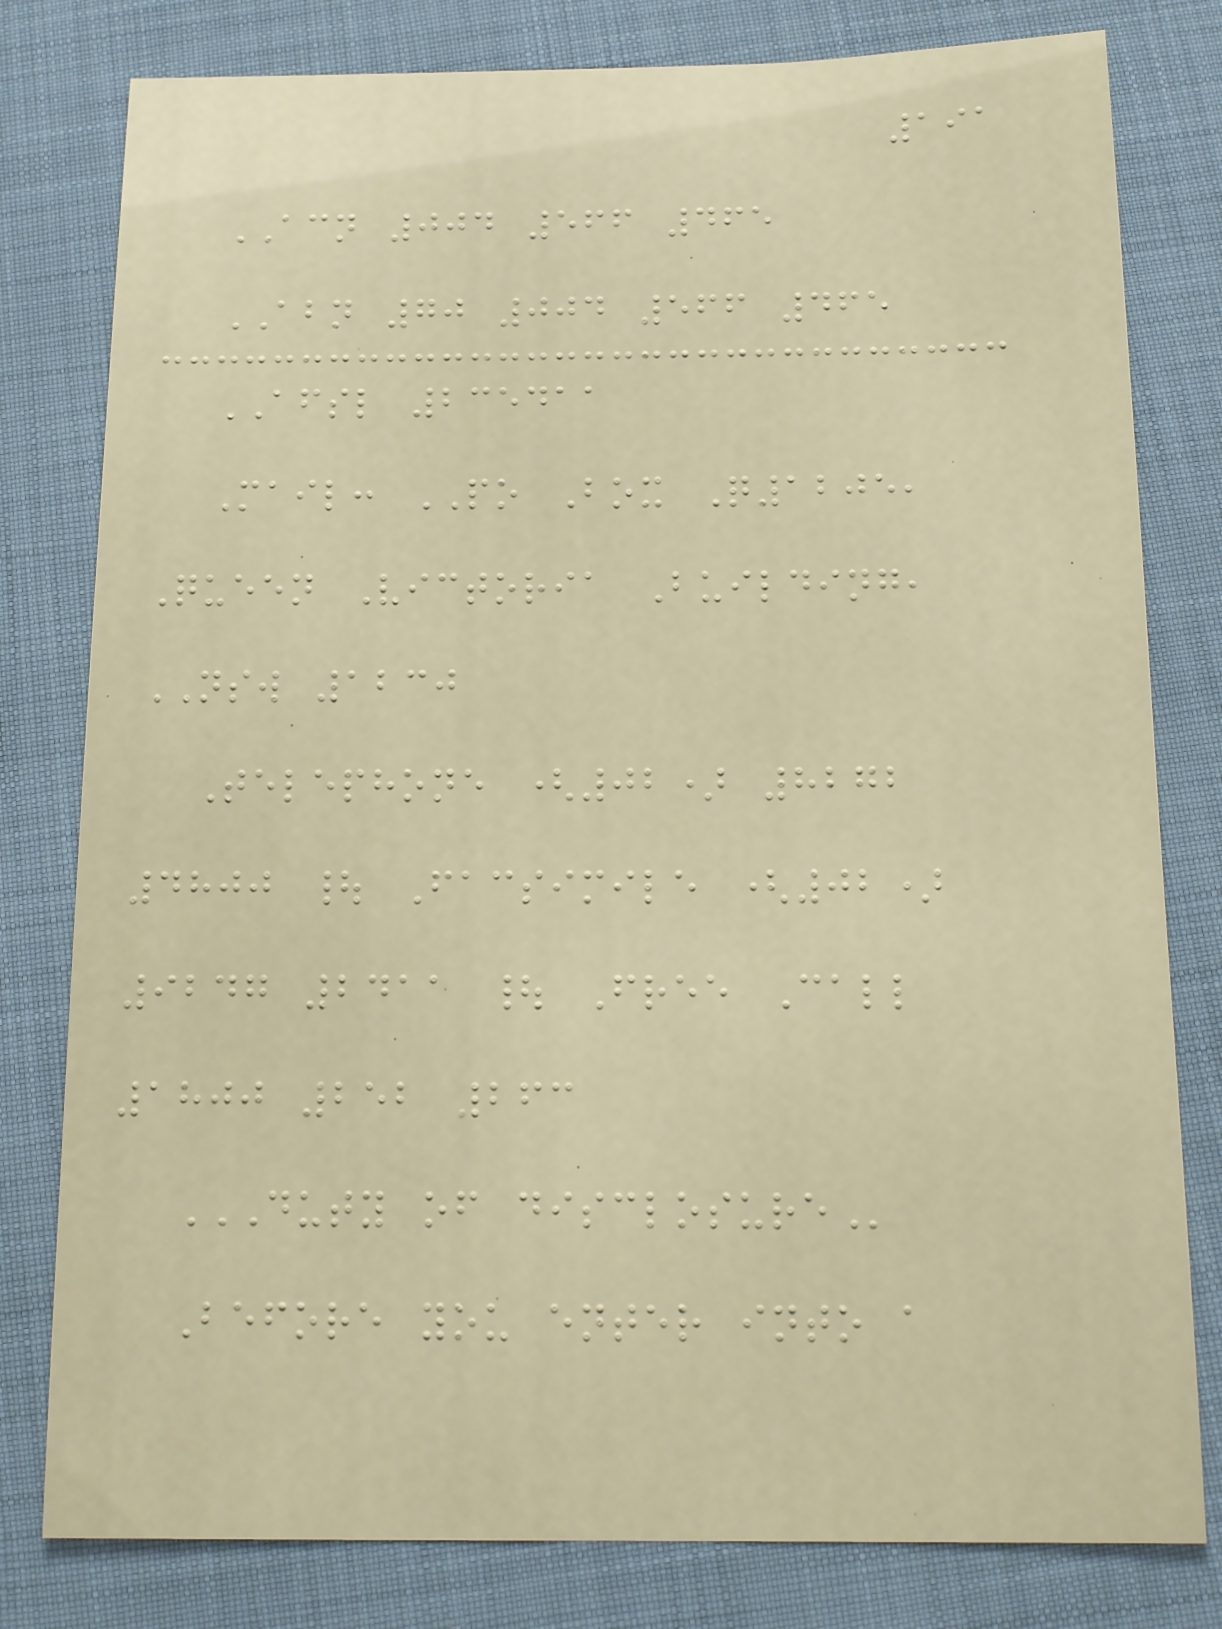191
ACN 004 566 465
ABN 70 004 566 465
AFSL 235411
Mail: PO Box Q1205,
Queen Victoria Building,
NSW 1230
Telephone (02) 8272
4800 | Facsimile (02)
9247 2411 | Free Call
1800 252 263
DUTY OF DISCLOSURE
Before you enter into a
